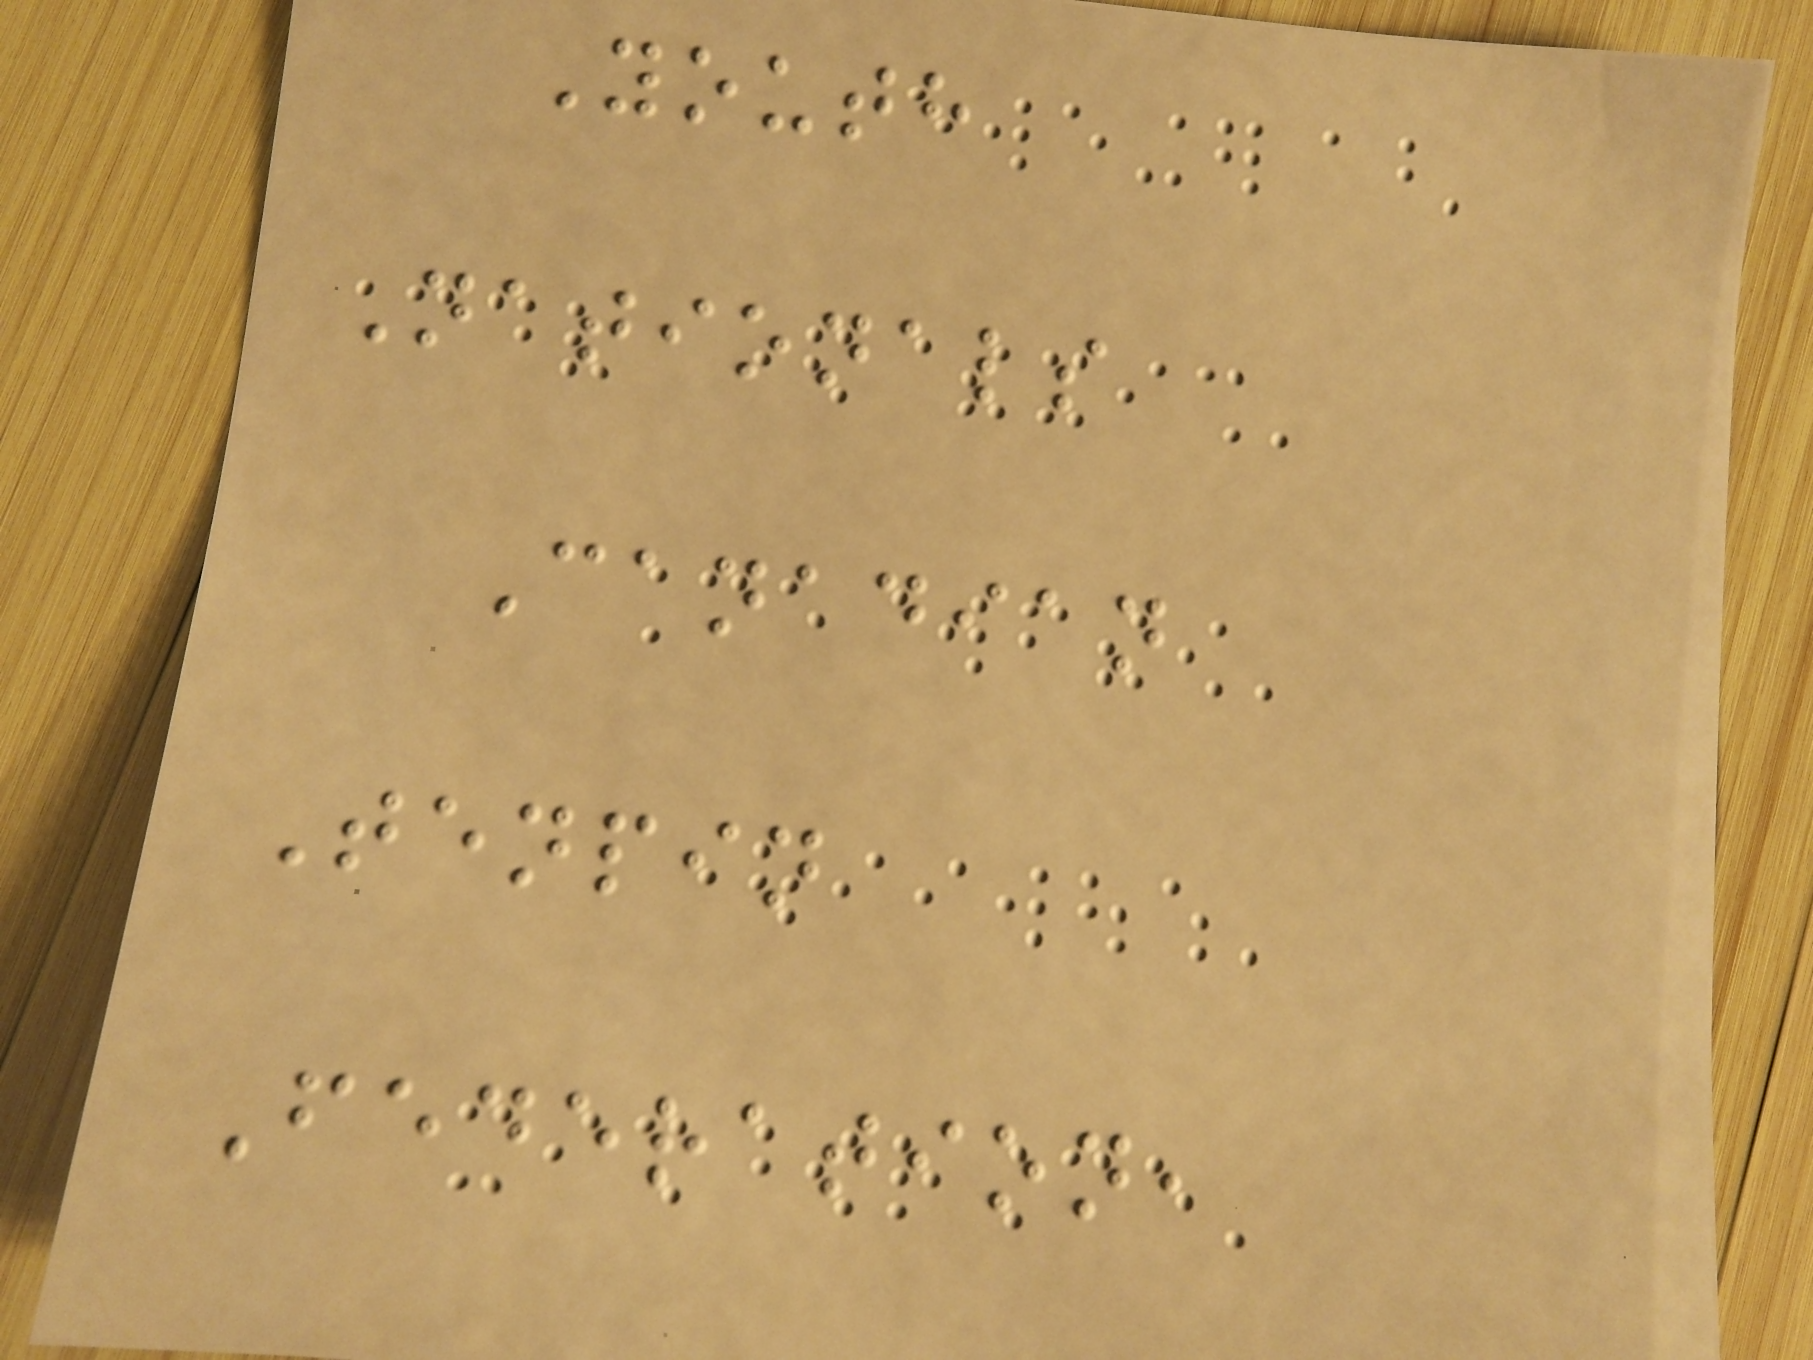Youth
Nationals
Canadian
Tenpin
Federation,
